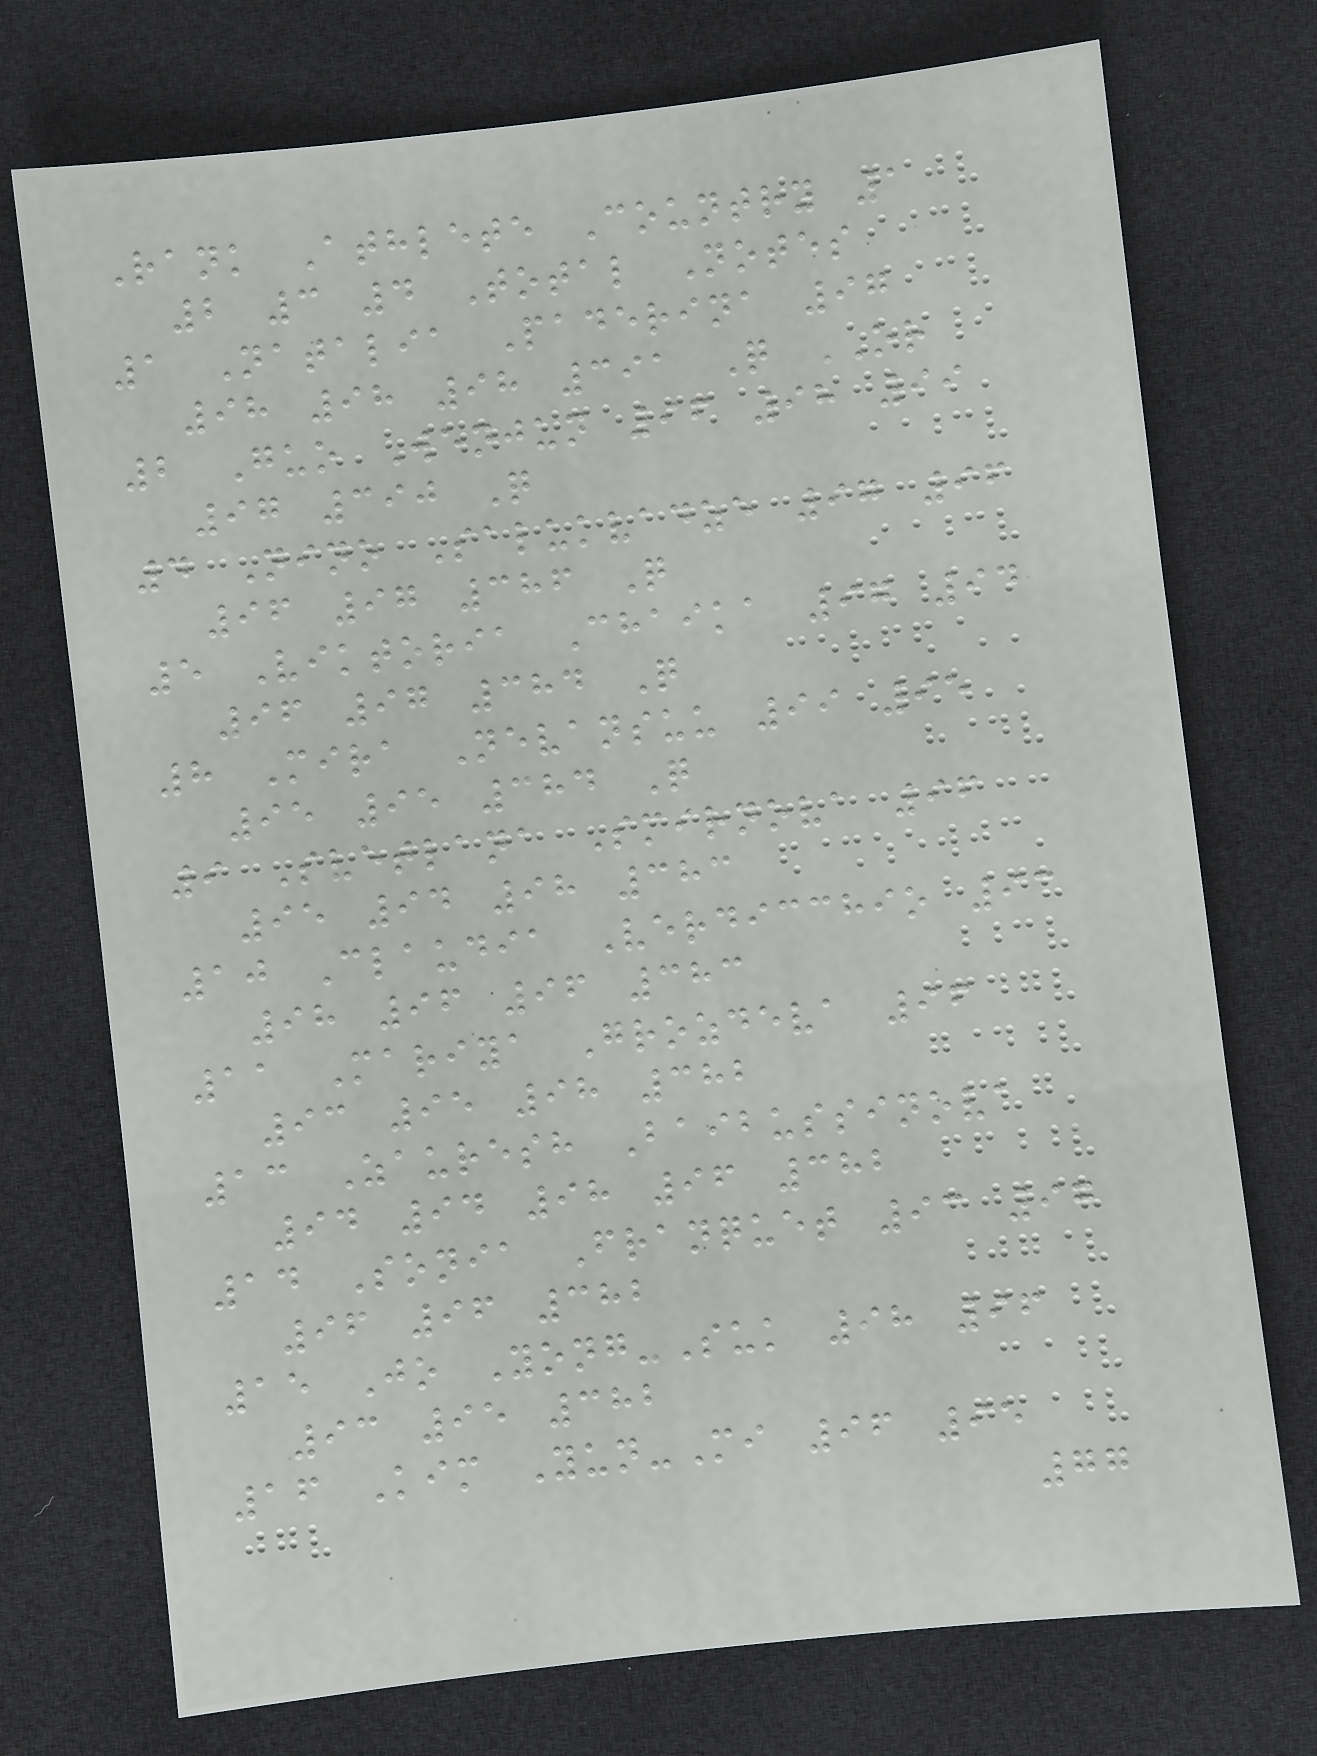Rank Athlete Country 1
2 3 4 Total Notes
1 Natalia Paderina 97
98 98 98 391 Q OR
2 Guo Wenjun 96 98 99
97 390 Q
4 Nino Salukvadze 97 96
96 97 386 Q
5 Viktoria Chaika 97 94
96 97 384 Q
8 Mira Nevansuu 99 95
95 95 384 Q
9 Svetlana Smirnova 96
95 94 98 383
10 Claudia Verdicchio 93
98 96 96 383
11 Mariya Grozdeva 96
93 95 98 382
13 Zauresh Baibussinova
94 94 98 96 382
14 Sonia Franquet 93 97
96 96 382
15 Jo Yong-Suk 98 96
93 95 382
16 Kim Yun-Mi 96 95
77
